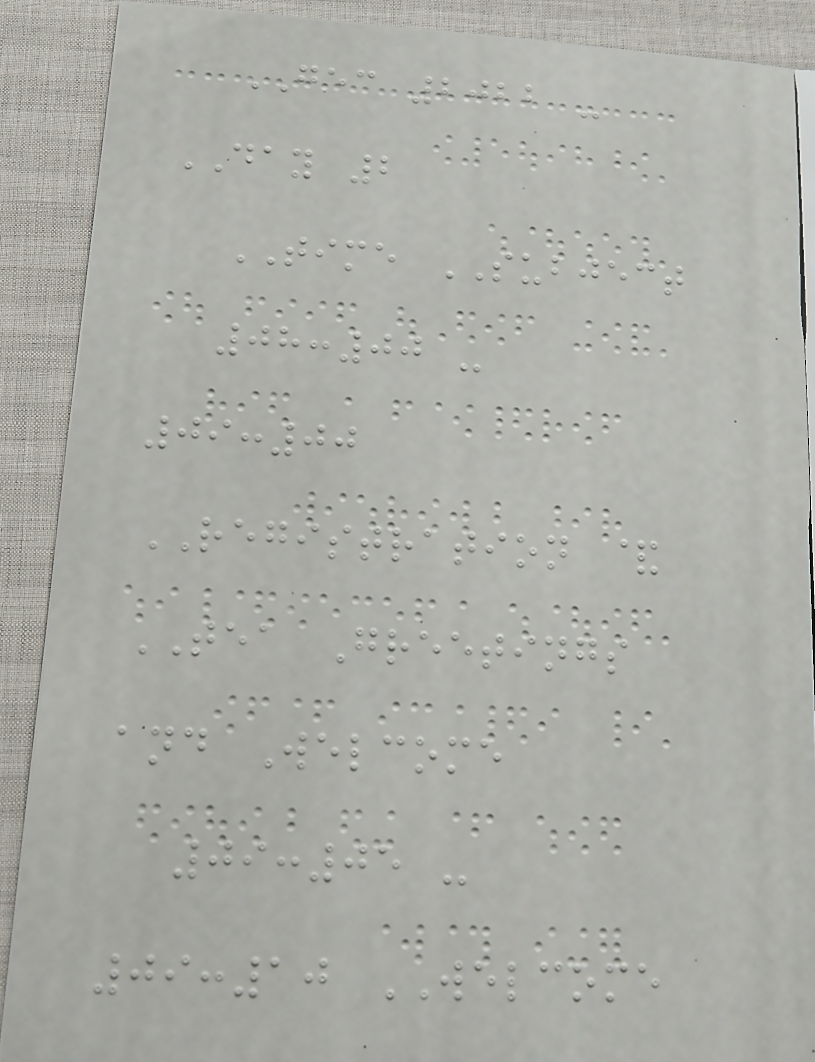GEC 2022 -
DAY 2
TIME SUBJECT
08:00 -
09:00
REGISTRATION &
TEA Greetings
and Welcome
09:05 -
09:10 WELCOME
